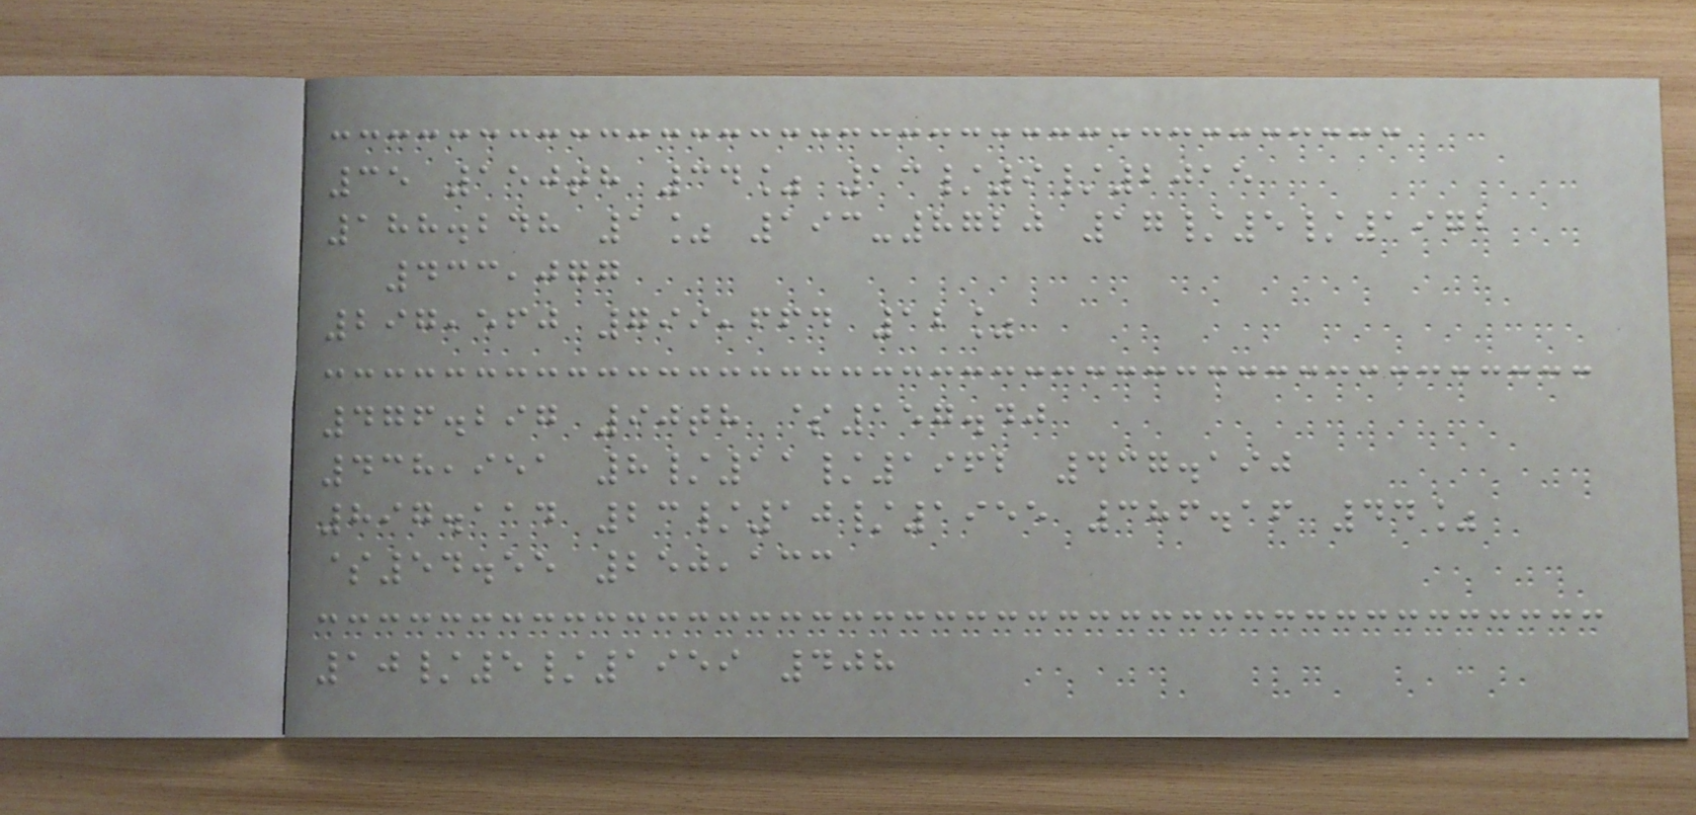35 150th 34% 13/9/2015
188.248 1% 193-8720 17/5/1972
433,077
297,560 799,664 12%
476.297 90th $157.40
438,951 8/11/1962 437.190
897.114 23/10/1955 386.16 44%
$54.55 250,133
10/5/1959 408
